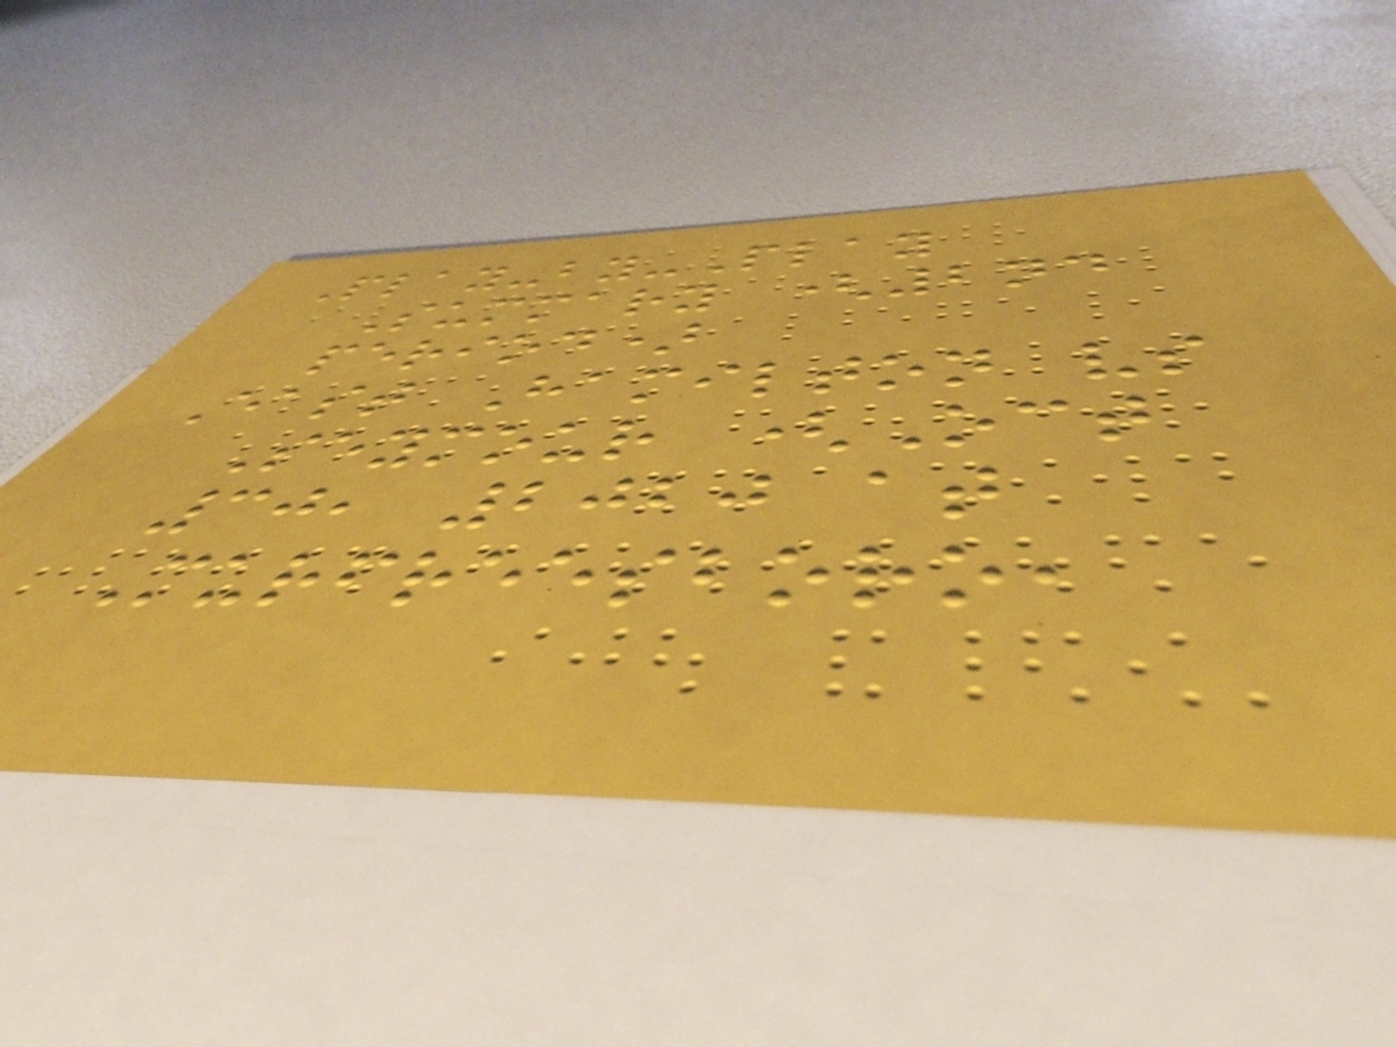Play-by-Play
Summary (2nd
period)
East Hamilton vs
Seymour (Oct
30, 2020 at
Murfreesboro,
